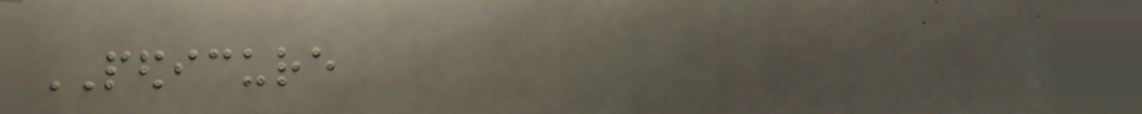PEDICURE
